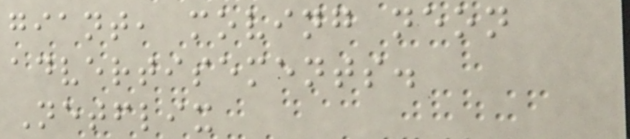giant, moving neon
advertisements.
Netflix
